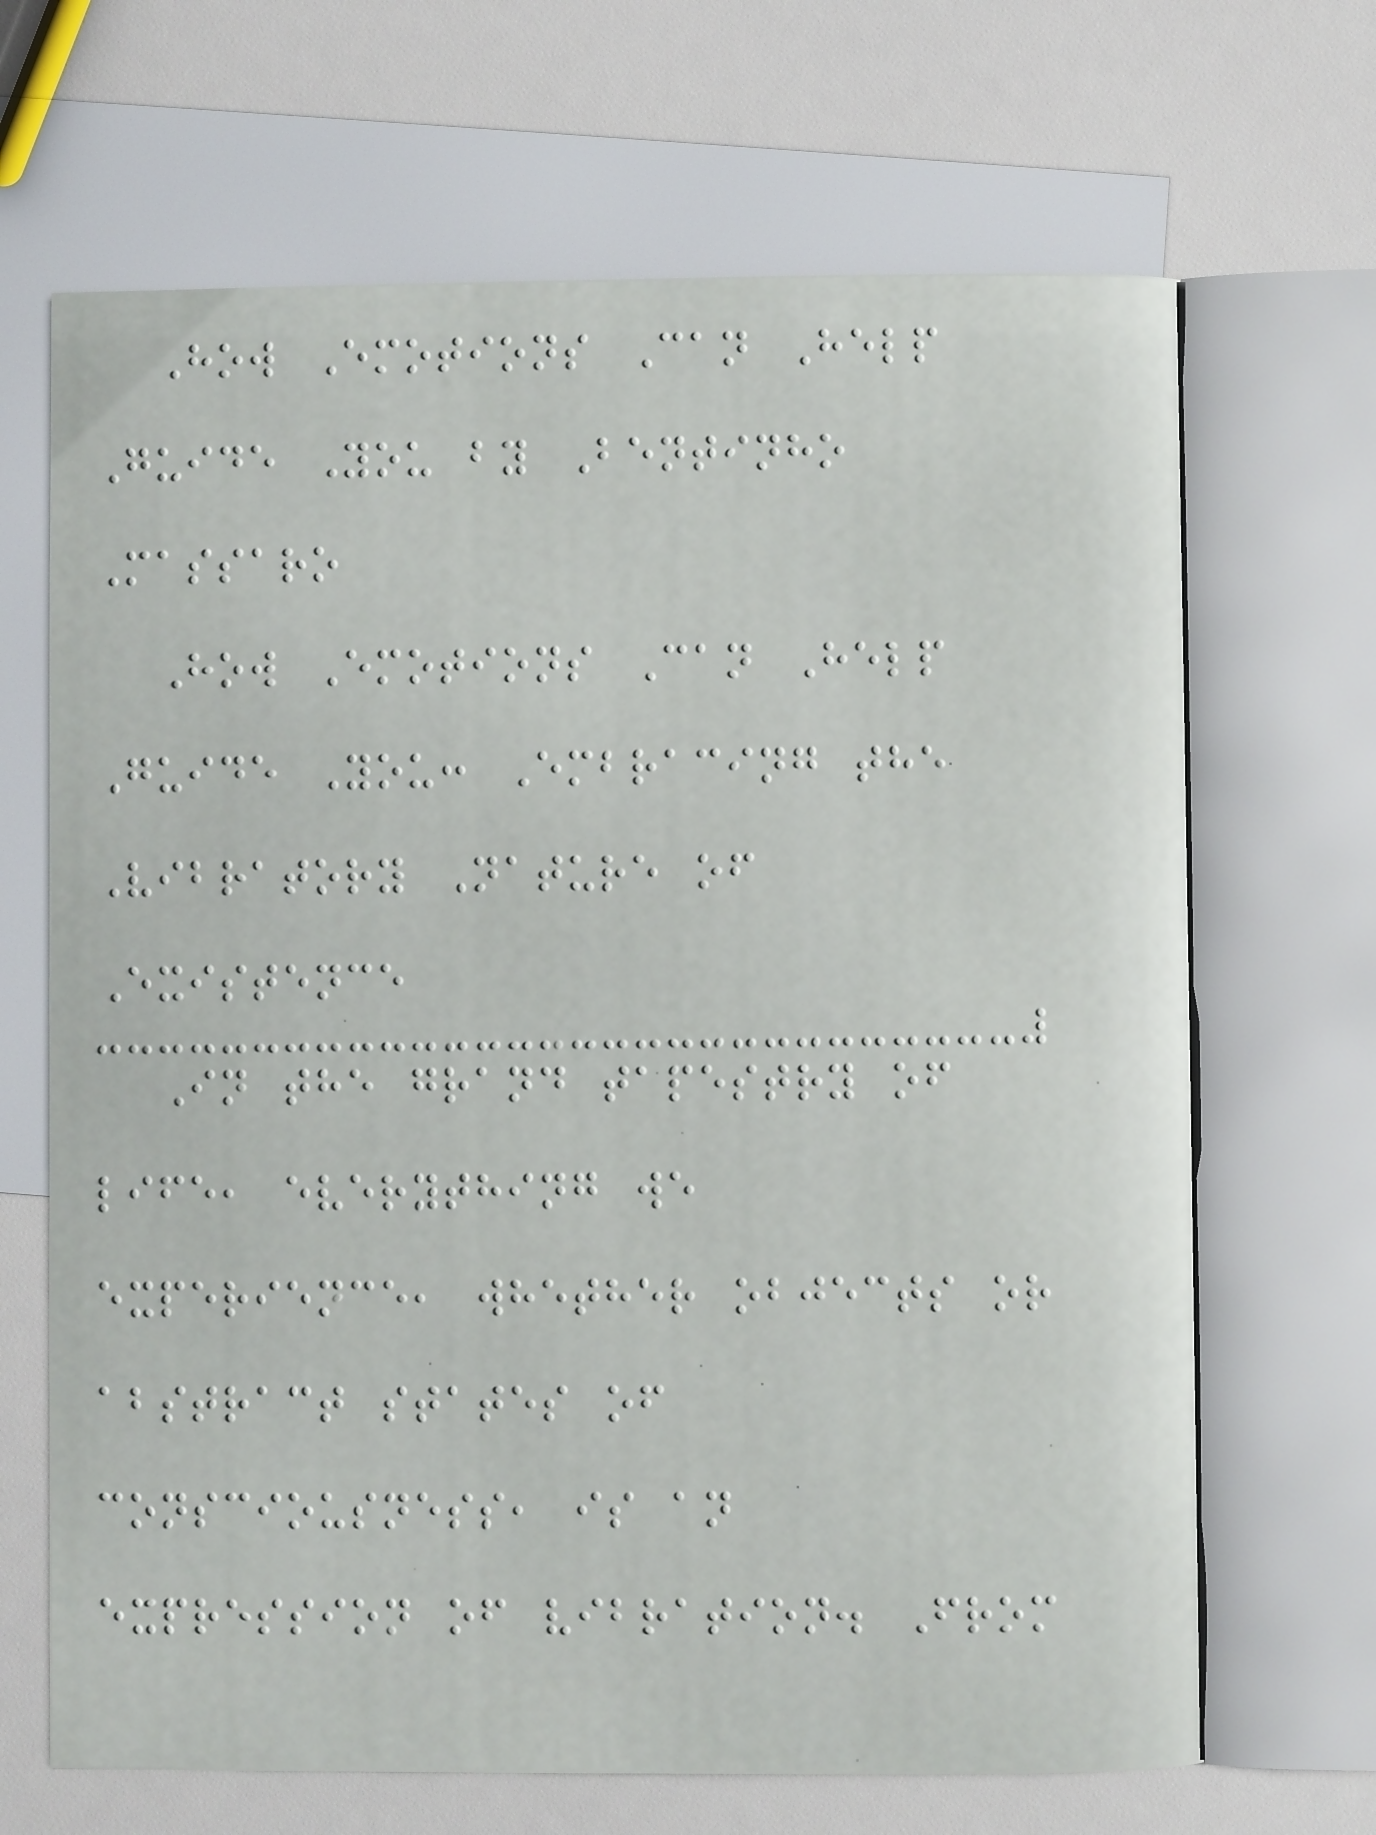How Emotions Can Help
Guide You by Bentinho
Massaro
How Emotions Can Help
Guide You: Embracing the
Vibratory Nature of
Existence
In the grand tapestry of
life, everything we
experience, whether objects or
abstract states of
consciousness, is an
expression of vibration. From
